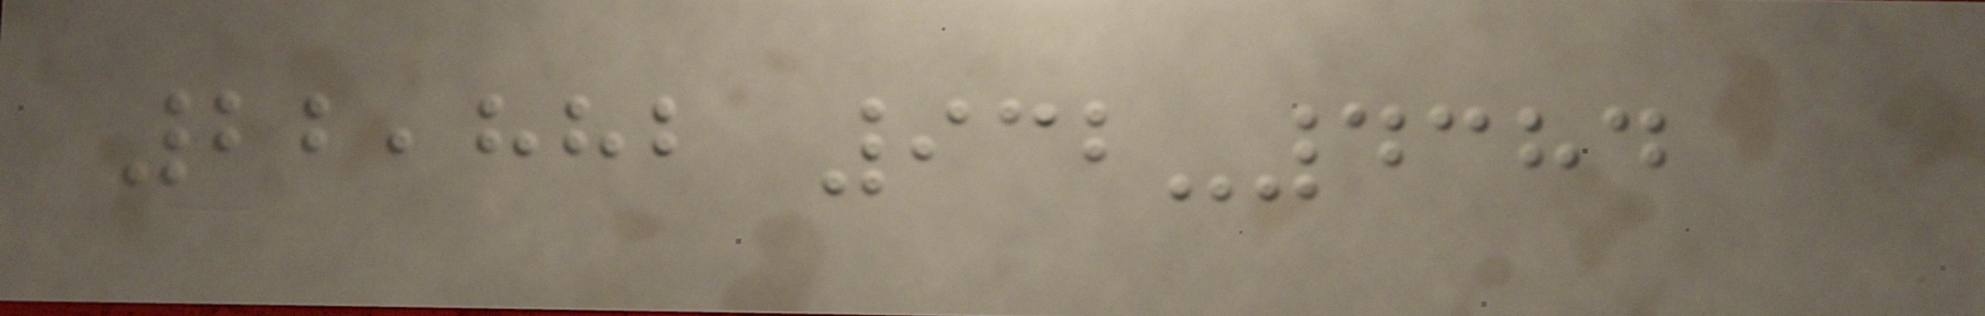22,882 932-4384
